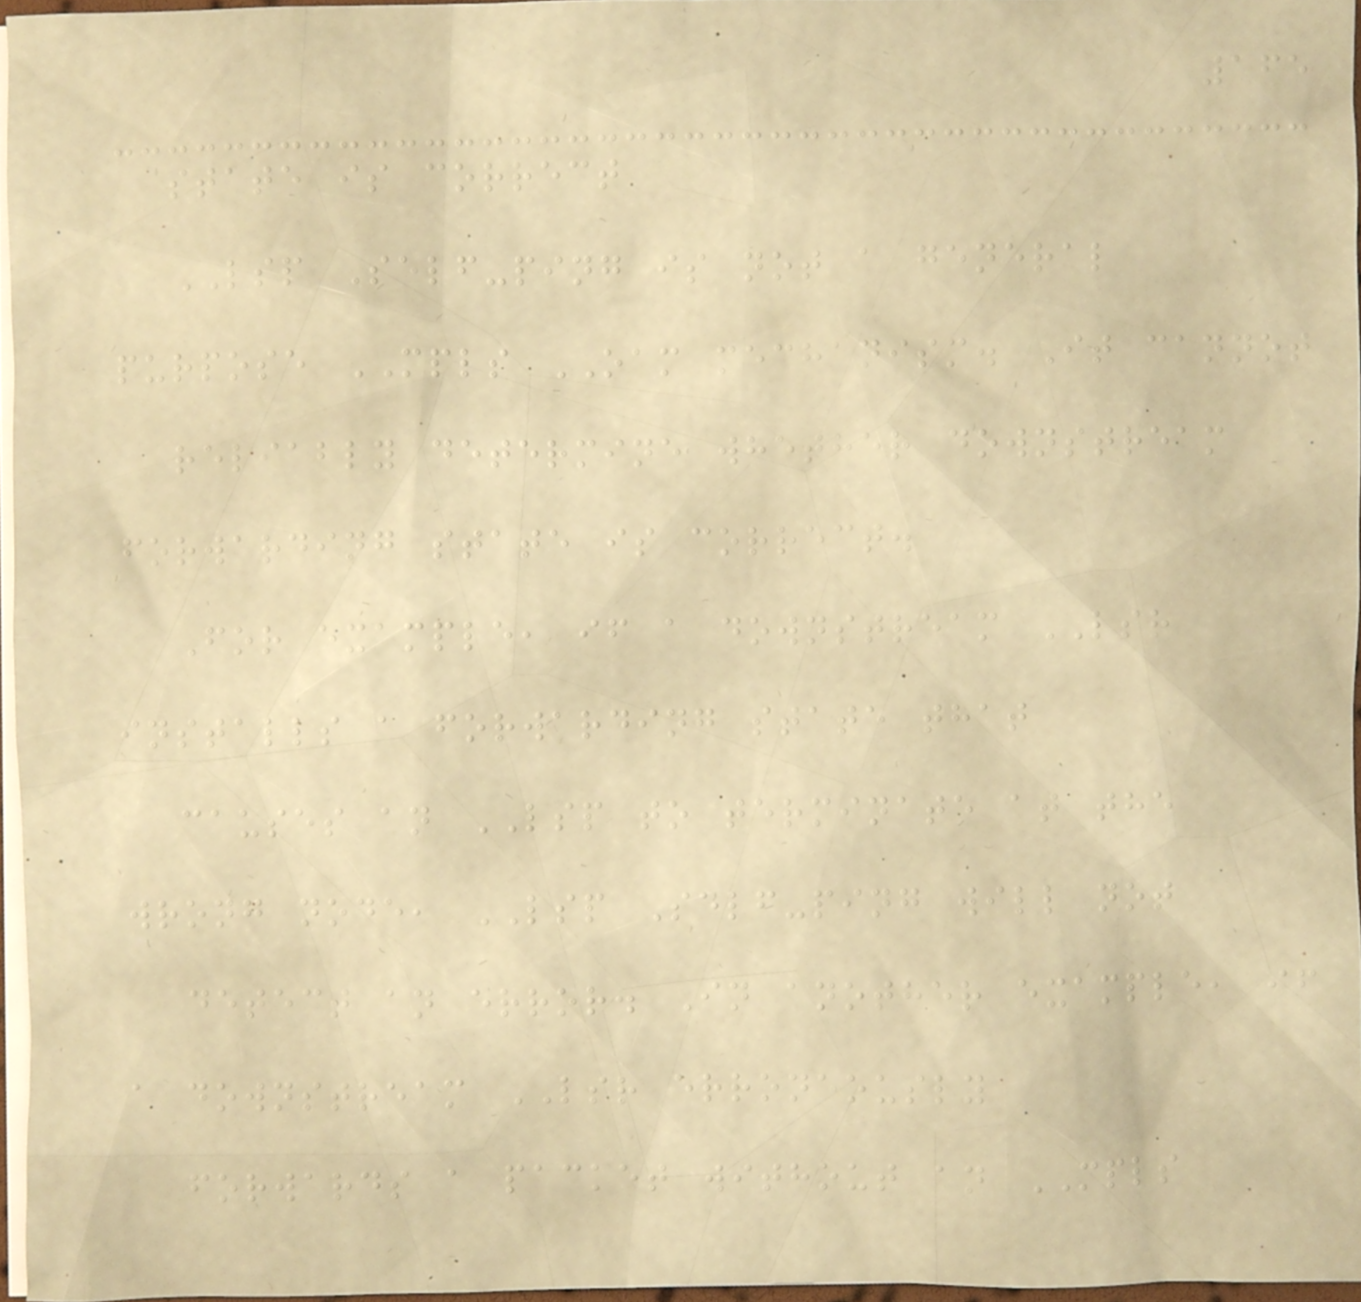165
state is correct
LSP Self-ping is not a general
purpose MPLS OAM mechanism. It cannot
reliably determine whether downstream
forwarding state is correct.
For example, if a downstream LSR
installs a forwarding state that
causes an LSP to terminate at the
wrong node, LSP Self-ping will not
detect an error. In another example, if
a downstream LSR erroneously
forwards a packet without an MPLS
